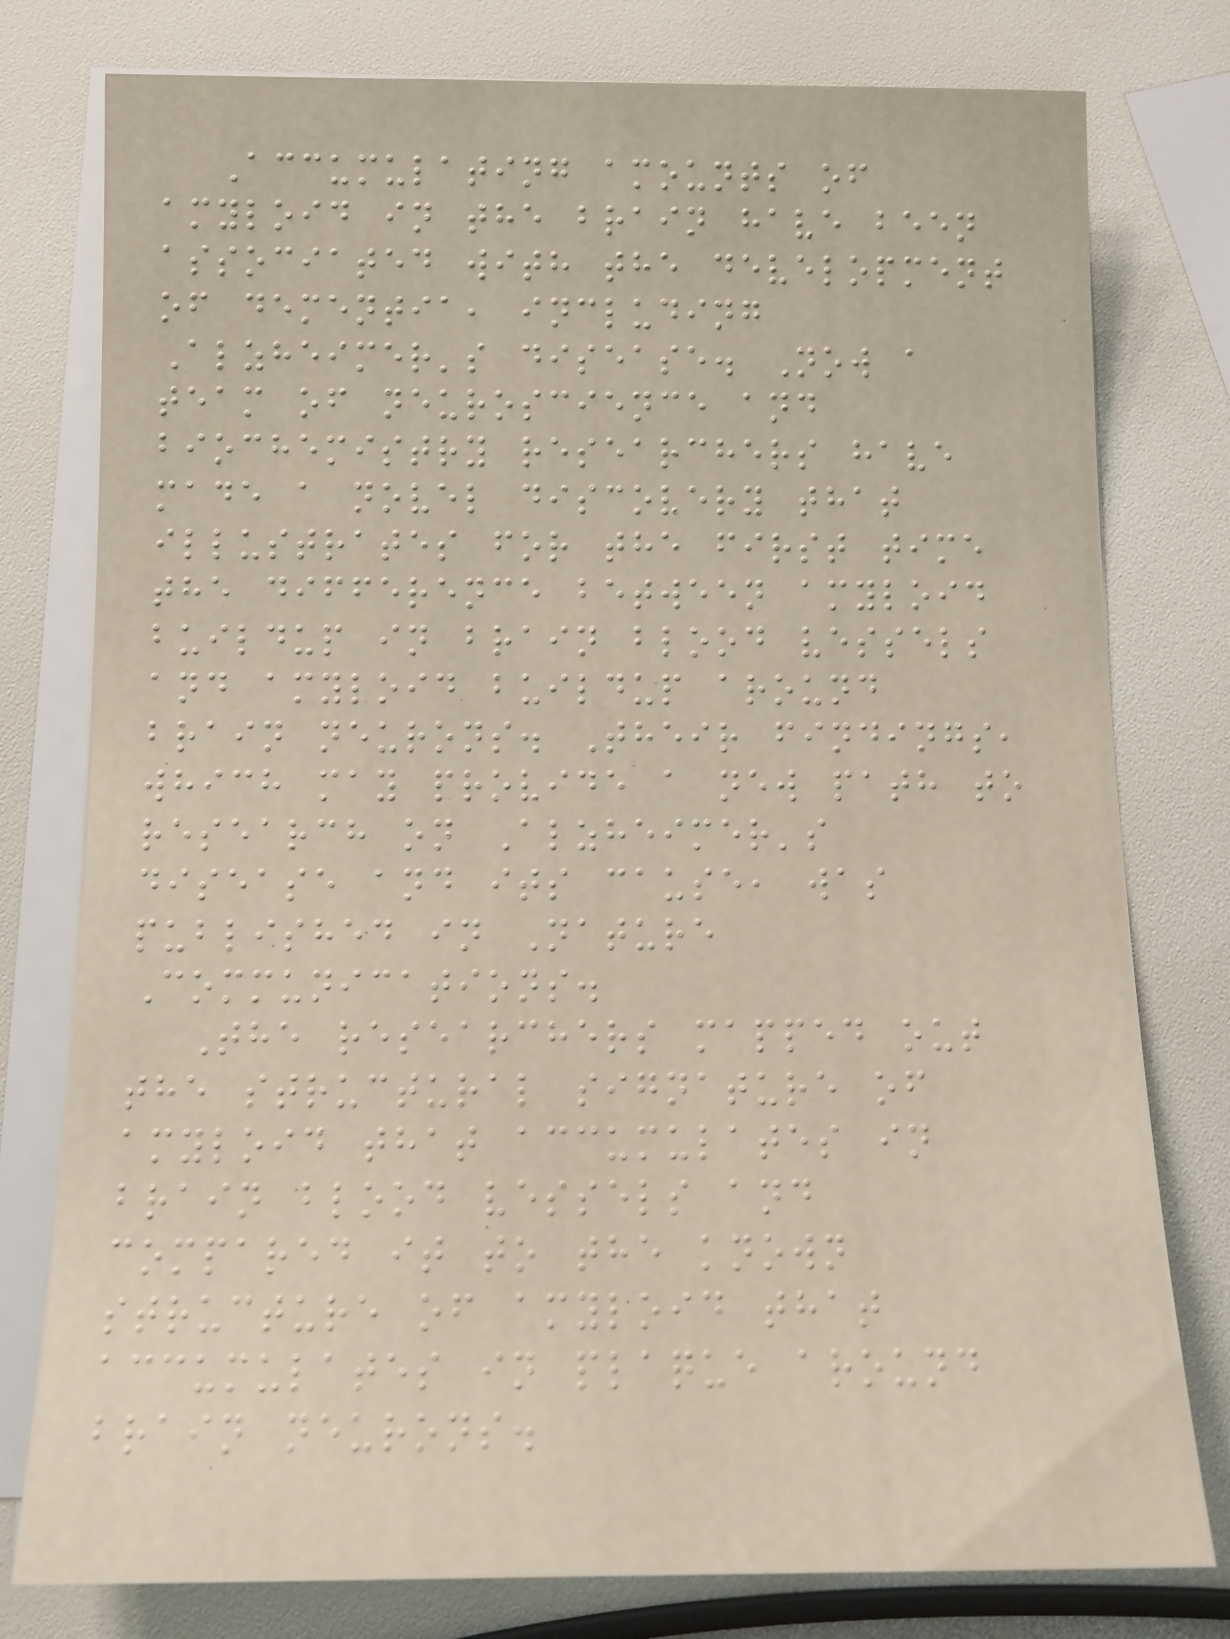Accumulating amounts of
amyloid in the brain have been
associated with the development
of dementia, including
Alzheimer's disease. Now a
team of neuroscience and
biochemistry researchers have
made a novel discovery that
illustrates for the first time
the difference between amyloid
buildup in brain blood vessels
and amyloid buildup around
brain neurons. Their findings,
which may provide a new path to
research on Alzheimer's
disease and its cause, was
published in Nature
Communications.
The researchers mapped out
the structural signature of
amyloid that accumulates in
brain blood vessels and
compared it to the known
structure of amyloid that
accumulates in plaque around
brain neurons.
